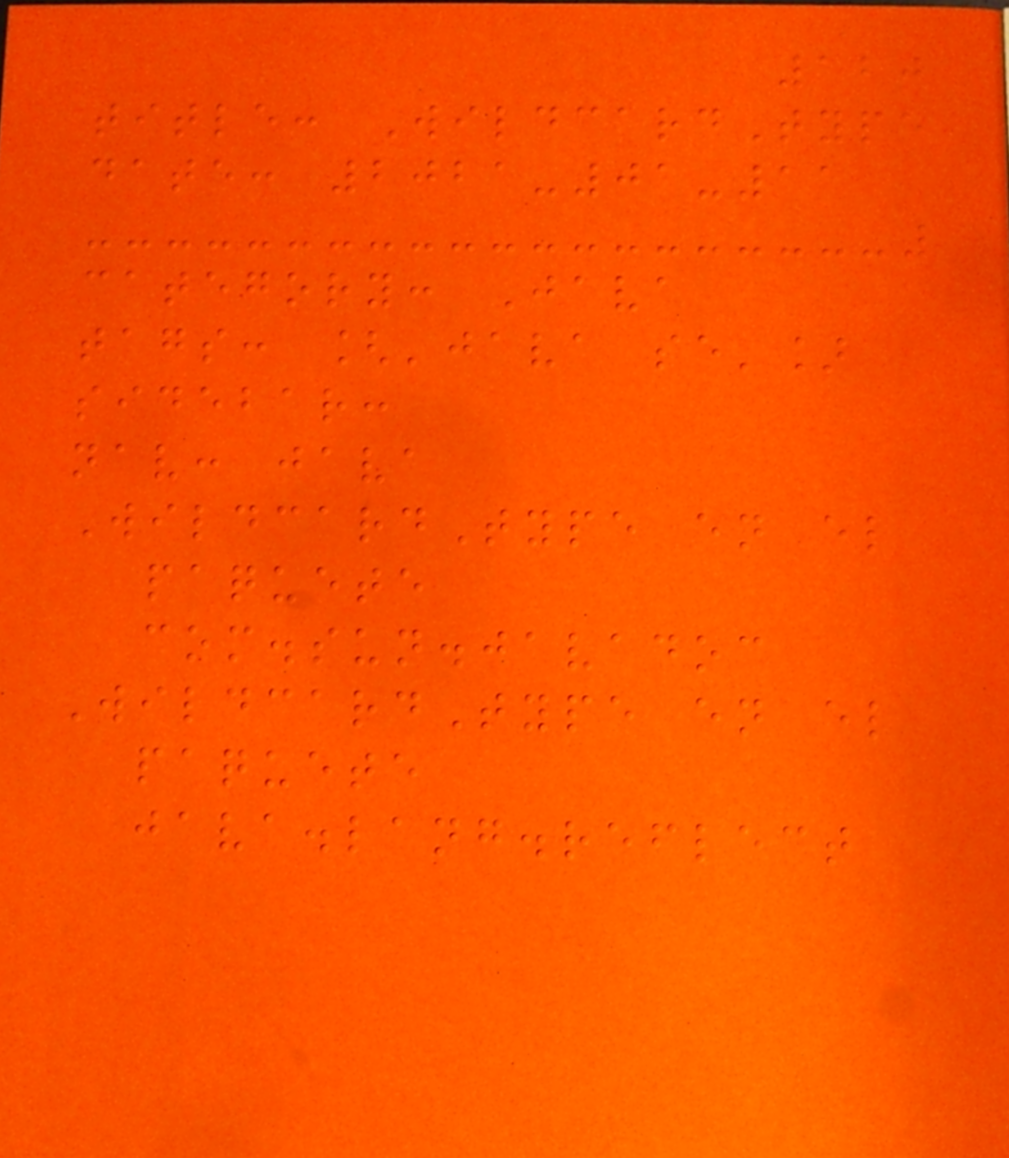120
title: WildcardType
date: 2021-01-11
category: Java
tags: ['java se']
sidebar:
nav: java
WildcardType en el
paquete
com.sun.javadoc
WildcardType en el
paquete
java.lang.reflect
